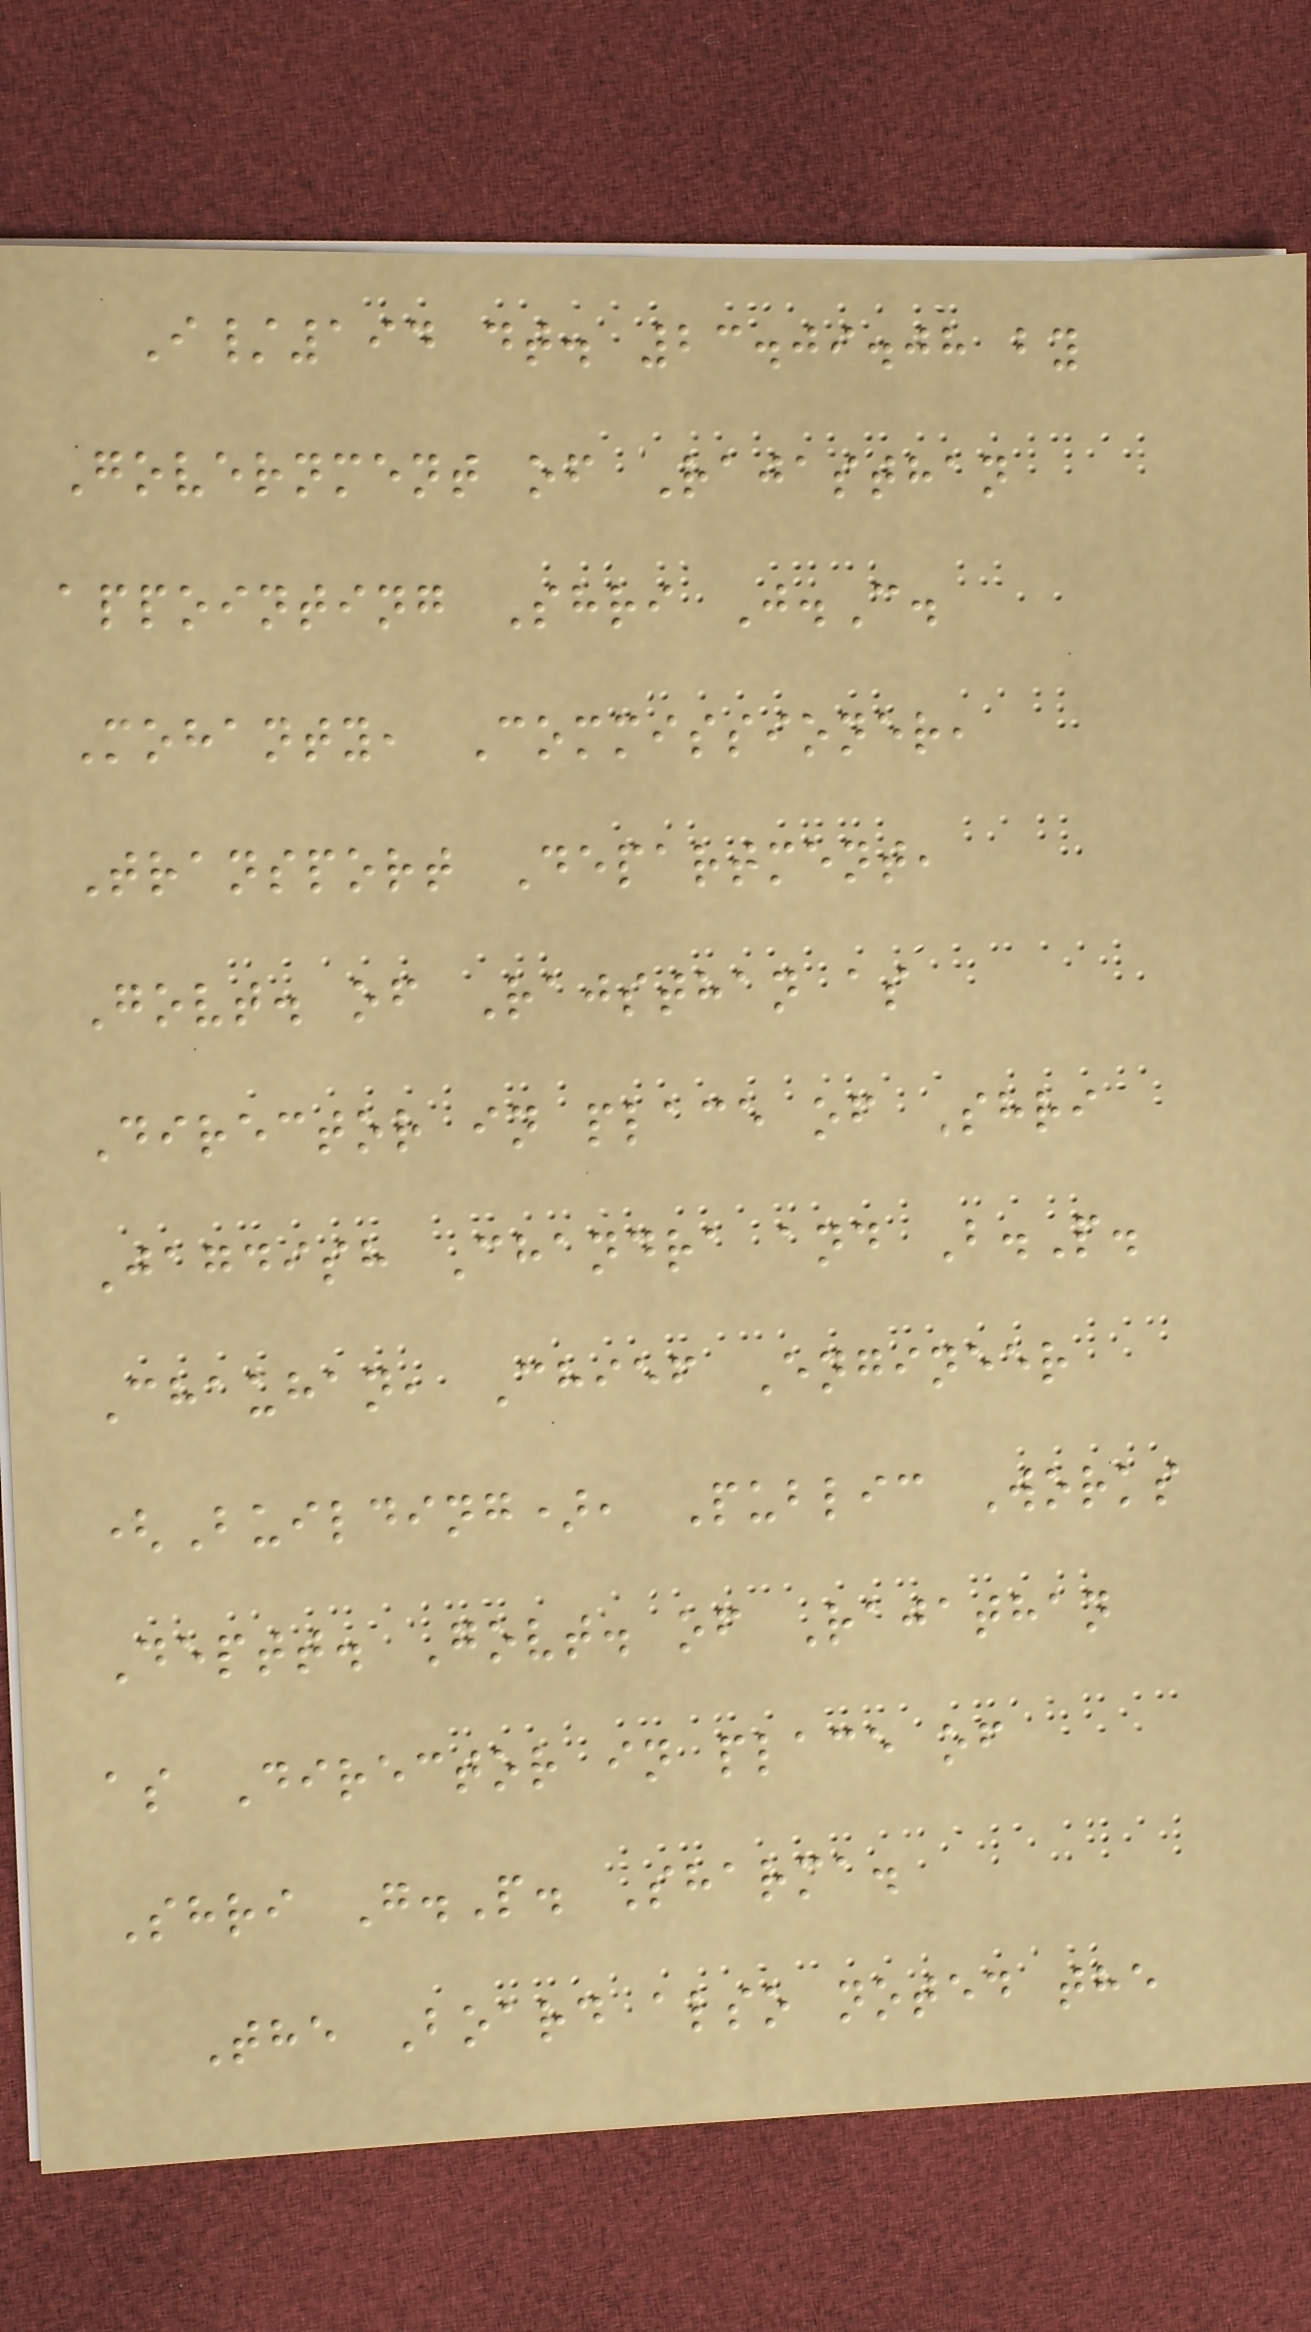I/194 dt. 23.09.08 by
Government of Rajasthan
appointing Shri J.C.
Mohanty, Commissioner,
Transport Department,
Govt. of Rajsthan as
Director in place of Shri
Jagdish Chandra and B.P.
Chauhan, Chief Engineer
(Building), Public Works
Deptt. Govt. of Rajathan
as Director in place of
Shri G.P. Sharma.
The Board also noted the
